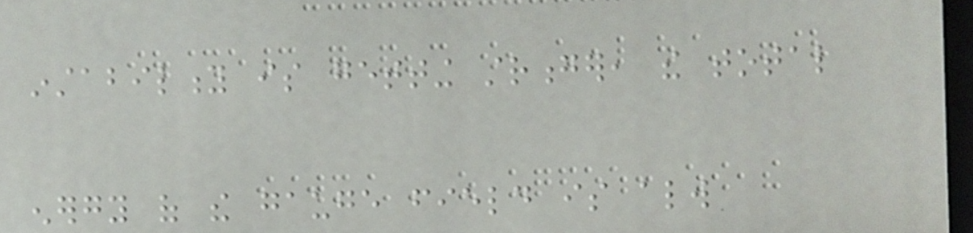instability is getting stronger, the total
energy of the gauge field is always
